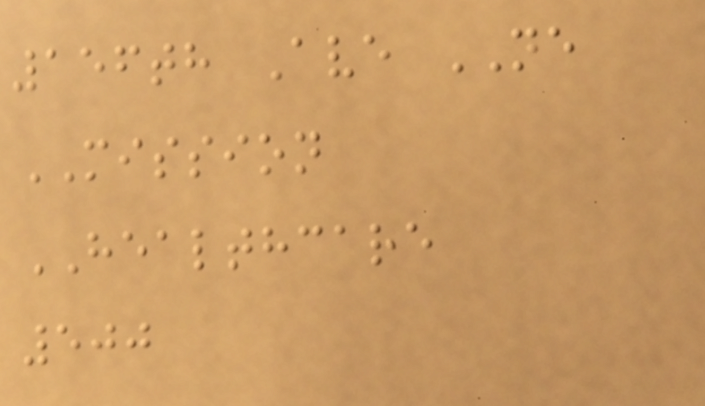156th Ave NE
MISSION
HEALTHCARE
500
